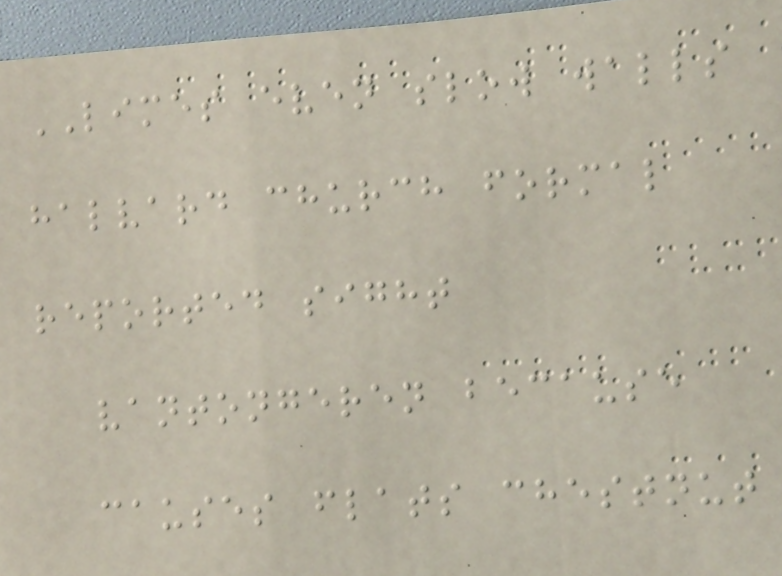LIMES even slow walls
halvard church formal
reported sight
vantongeren because
causes flats chestnut
